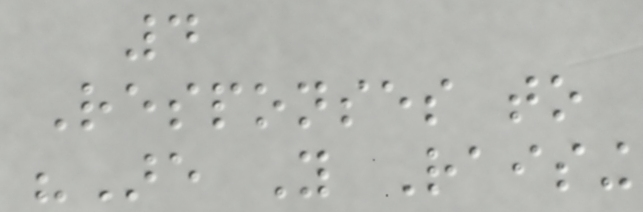4
Responses to
"Are You Raising
